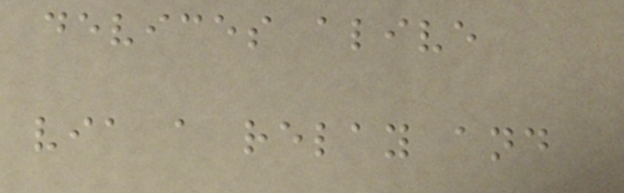devices alive
via a relay and
